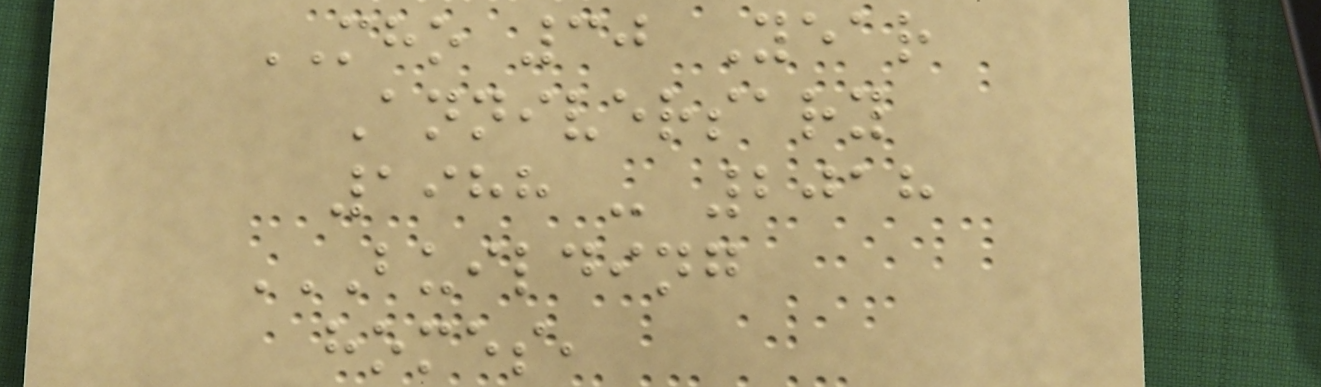MHO 30 Year
Anniversary
1988 - 2018
BUILDING
HOMES,
